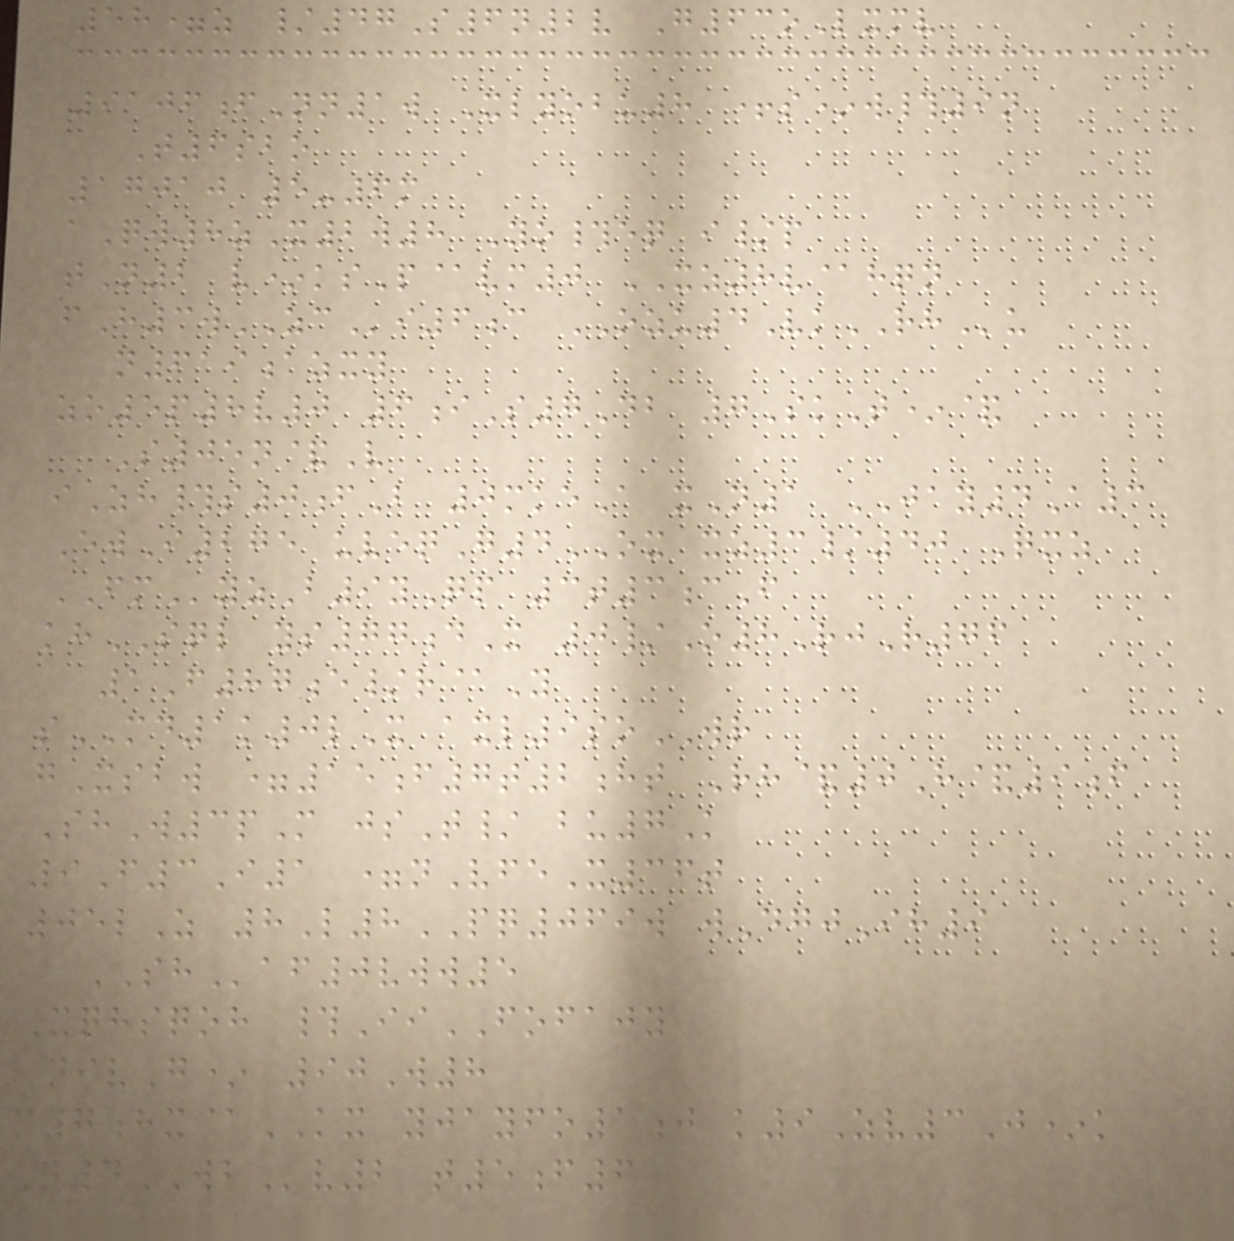58=z /47S6n2v G63oLxmv
9106fNn1w Xlyobu8 +s*w#9n
T6sbo
17010 5-6m
aQw8zX2w8 Yo#eq i/p
tN2 v*ksP@vm0 XZ8v@hqn
fH3wZCi6c OZU4VkRHu
n619azxy
zo5p8v0 6iS7Db 7SkT*&
S05n&V
iZh#s0fB 0mkeA xN1 JAY4A3
EwI275 uveqG4OX xz3/40 Qxz
FMyzB9yQp 3t3cF
khSQL ys77dX 0/O8RjR76
1F87e/r@Y
sMD1k0lX axl9soWR
gXsbw =15f7t2ht Rh&0H&9f
ShW3pM jsT/ bu7K
9F3I1 =nVfeX36t
05lZ 8L8PQ069w wDgjIh9
SHaf0vww5
Xqhsqoh #IiFOFAJY
NivG* 90W8
m7hx@KX yjayfo1j k9Zv3J*k
N4WBv2 t5f6
